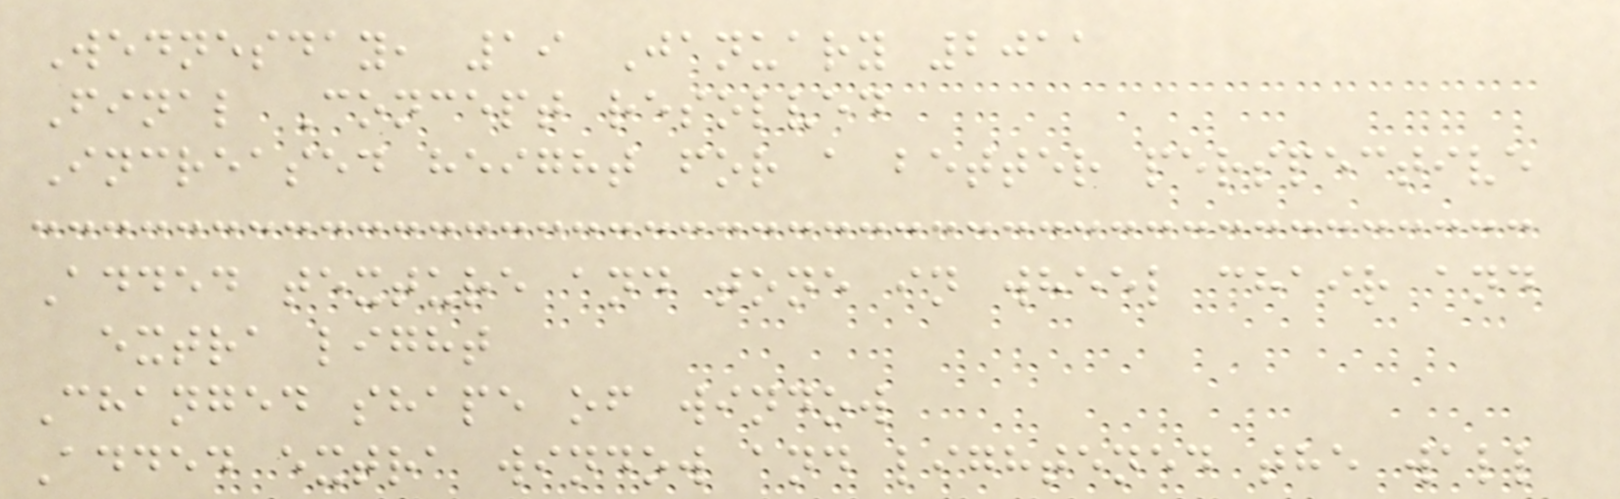Wednesday, 19 January 2011
Final Concept resolved
Increased height for a better perspective
Added texture and tone in wheel chair and
extra light
Changed shape of window
Added extra window and lightened the wall
